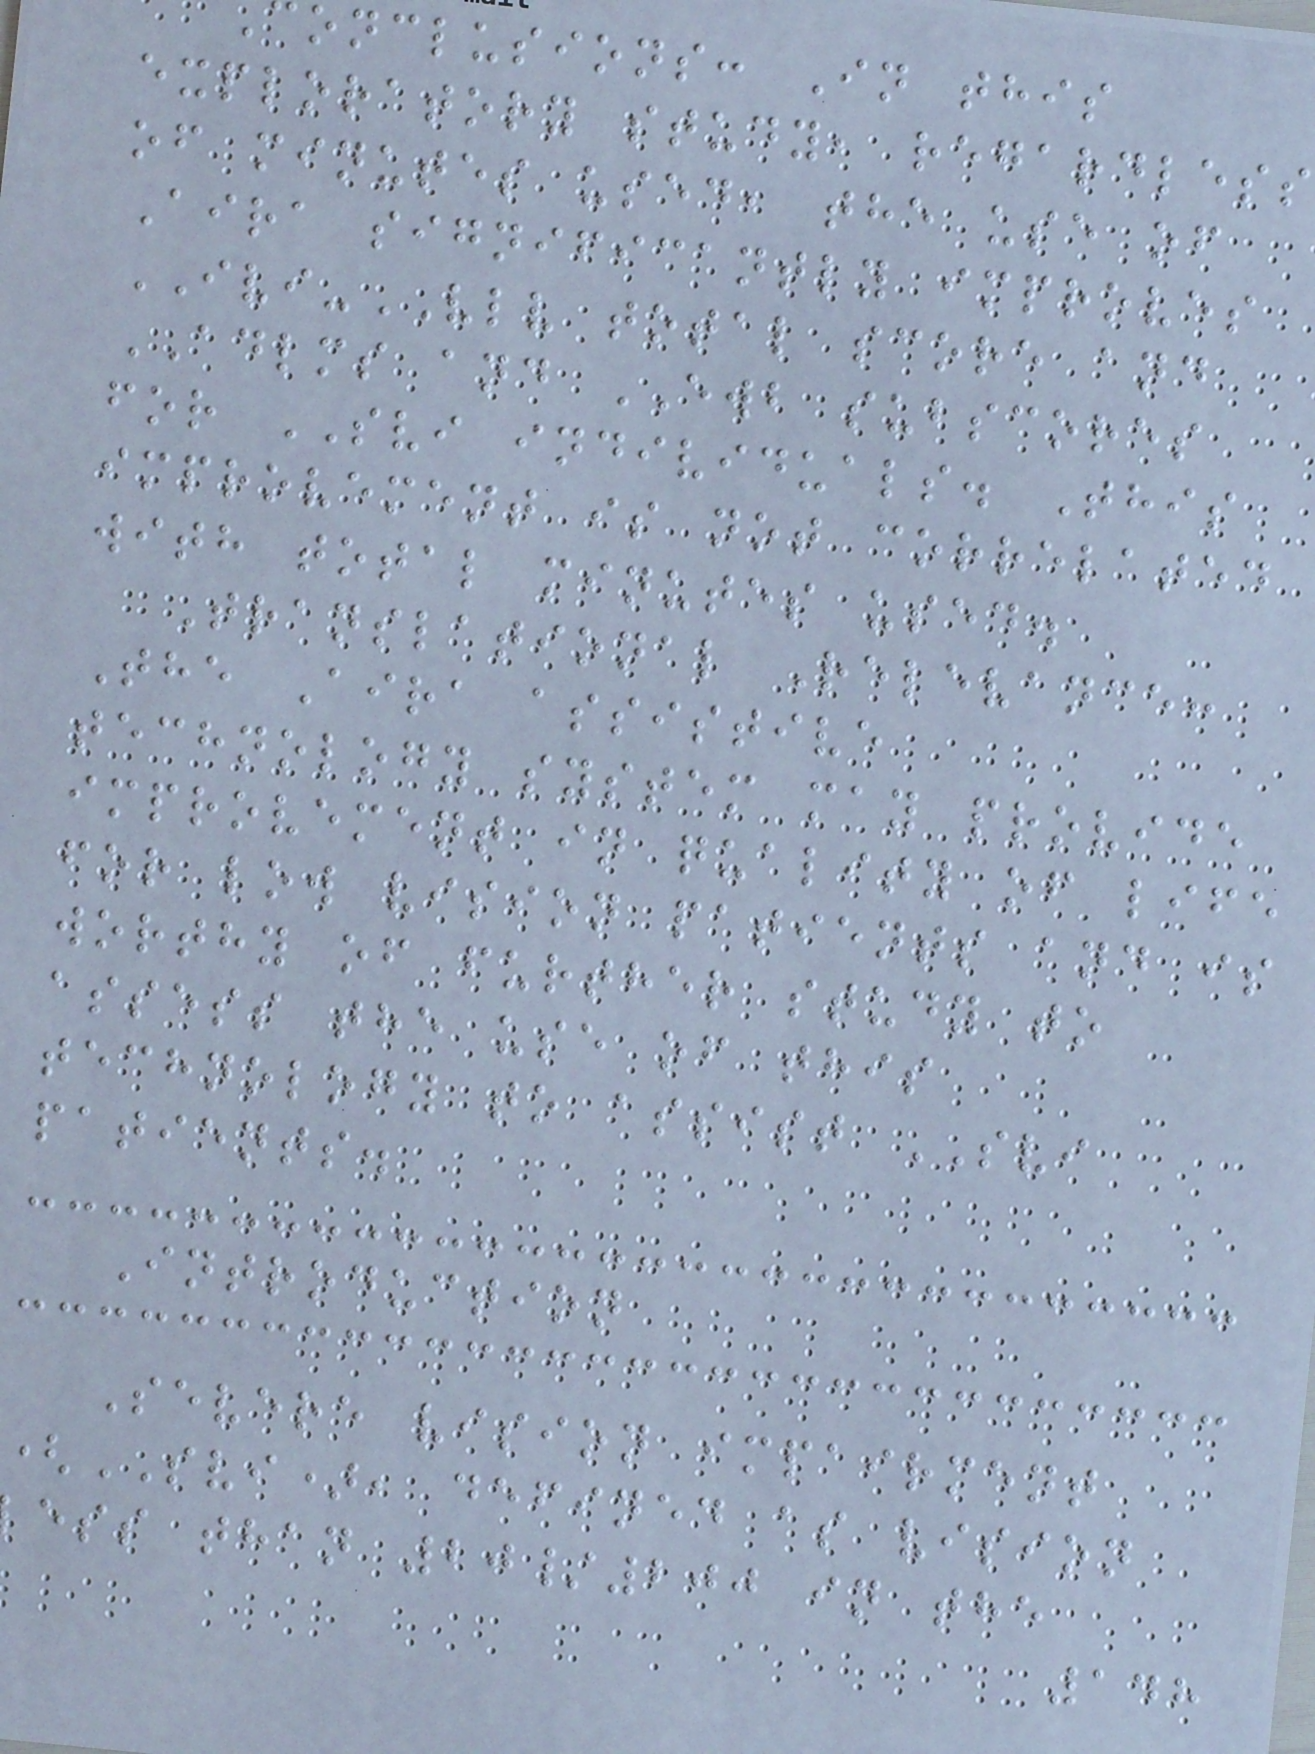onclusions: In this
exploratory study, regardless
of minutes used, the use of
Aira significantly improves
IVI-VLV total score and
ADLMS and EWB subscores
for SVI individuals. This
improvement is not correlated
with total minutes used.
Translational Relevance:
The Aira assistive
technology system may provide
improvement in quality of life
for low vision patients and is
worthy of further study to
assess the use of this
technology to assist SVI
patients.
Introduction
Severe vision impairment
(SVI), defined as vision
ess than 20/200 in the
148
